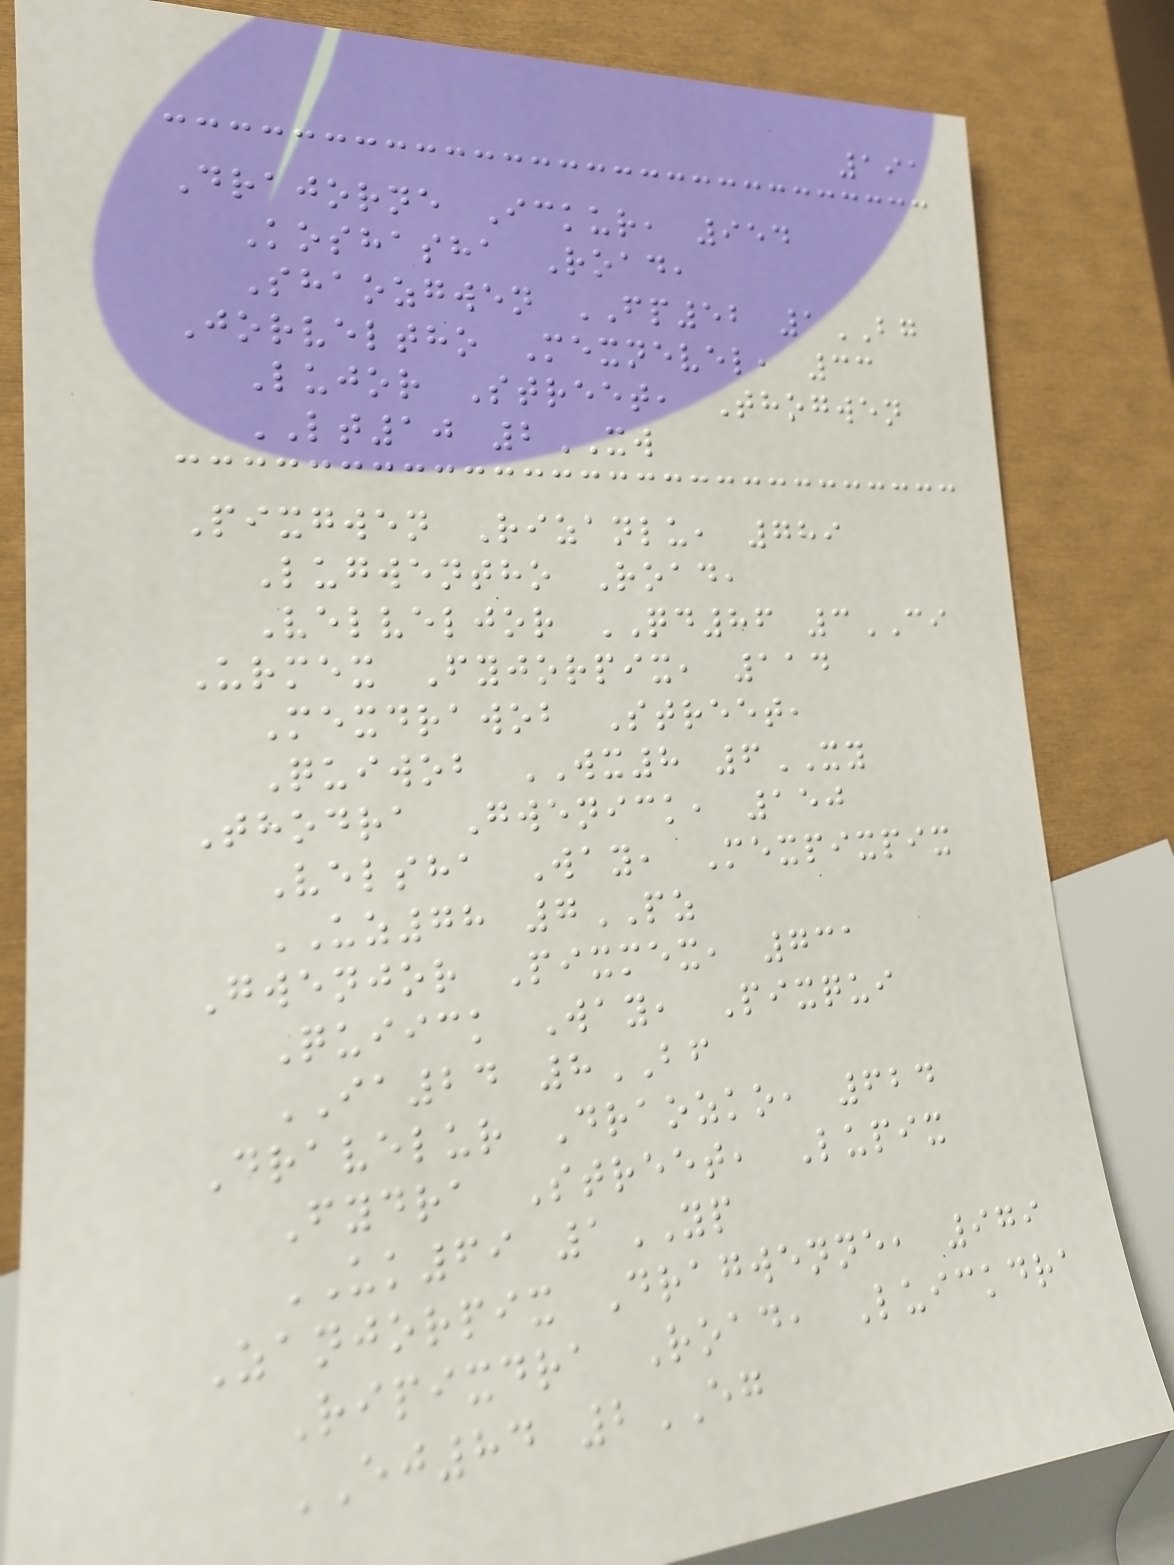191
Drajorne Ickur, 954
Koshasha Road,
Shaozgwen FP52 1BG
Jorveltho Mexnevel, 33
Lujor Street, Thogwen
LT10 2XW
Pixgwen Rizanlu, 789
Lugwentho Road,
Velveljor QD86 3CI
Urmex Fyjorpix, 114
Mexdrawob Street,
Quiwob WX8 6XY
Thodra Gwenick, 150
Velsha Way, Mexpixpix
UZ78 7PZ
Gwenjor Pixmex, 731
Quiick Way, Pixqui
IA24 8BF
Dravelur Draozko, 624
Fydra Street, Lupix
UK69 1YP
Zanjorpix Dragwenne, 979
Ripixdra Road, Luickdra
EJ84 2EG
